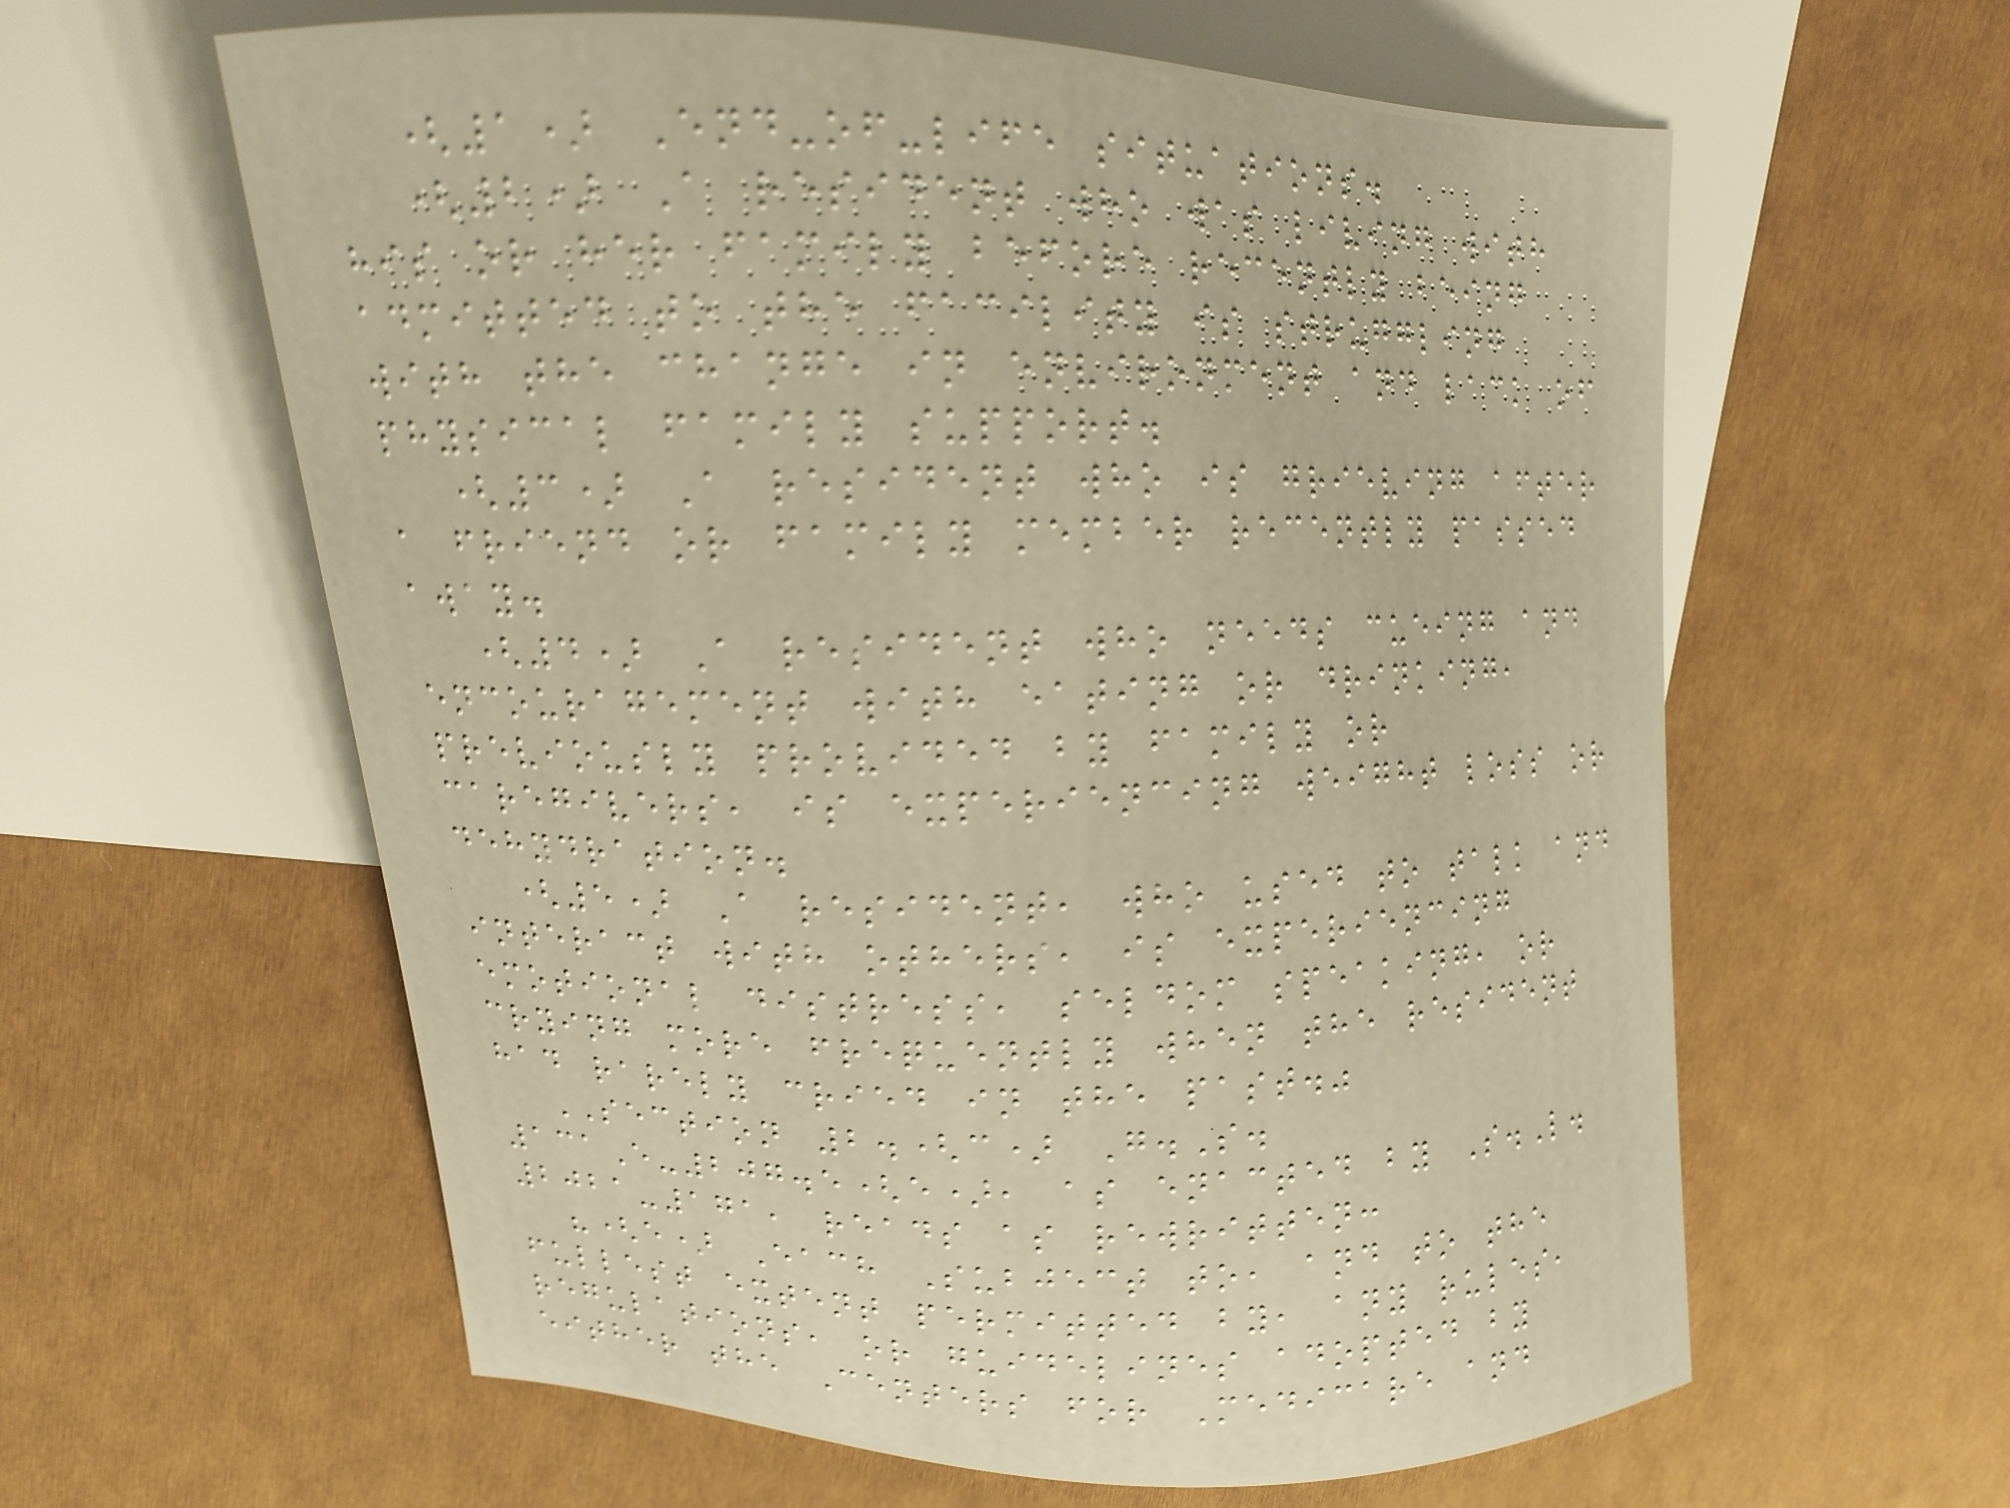(1) End-of-life situations.
(2) A resident who was living with
his or her family before recently being
admitted to the facility is struggling
with the change in environment and lack of
physical family support.
(3) A resident who is grieving after
a friend or family member recently passed
away.
(4) A resident who needs cueing and
encouragement with eating or drinking,
previously provided by family or
caregivers, is experiencing weight loss or
dehydration.
(5) A resident, who used to talk and
interact with others, is experiencing
emotional distress, seldom speaking, or
crying more frequently when the resident
had rarely cried in the past."
SECTION 2.(c) G.S.
131E-207.5(e), as enacted by S.L.
2021-171, reads as rewritten:
"(e) Each Subject to, and to the
fullest extent permitted by, any rules,
regulations, or guidelines adopted by
either the Centers for Medicare and
